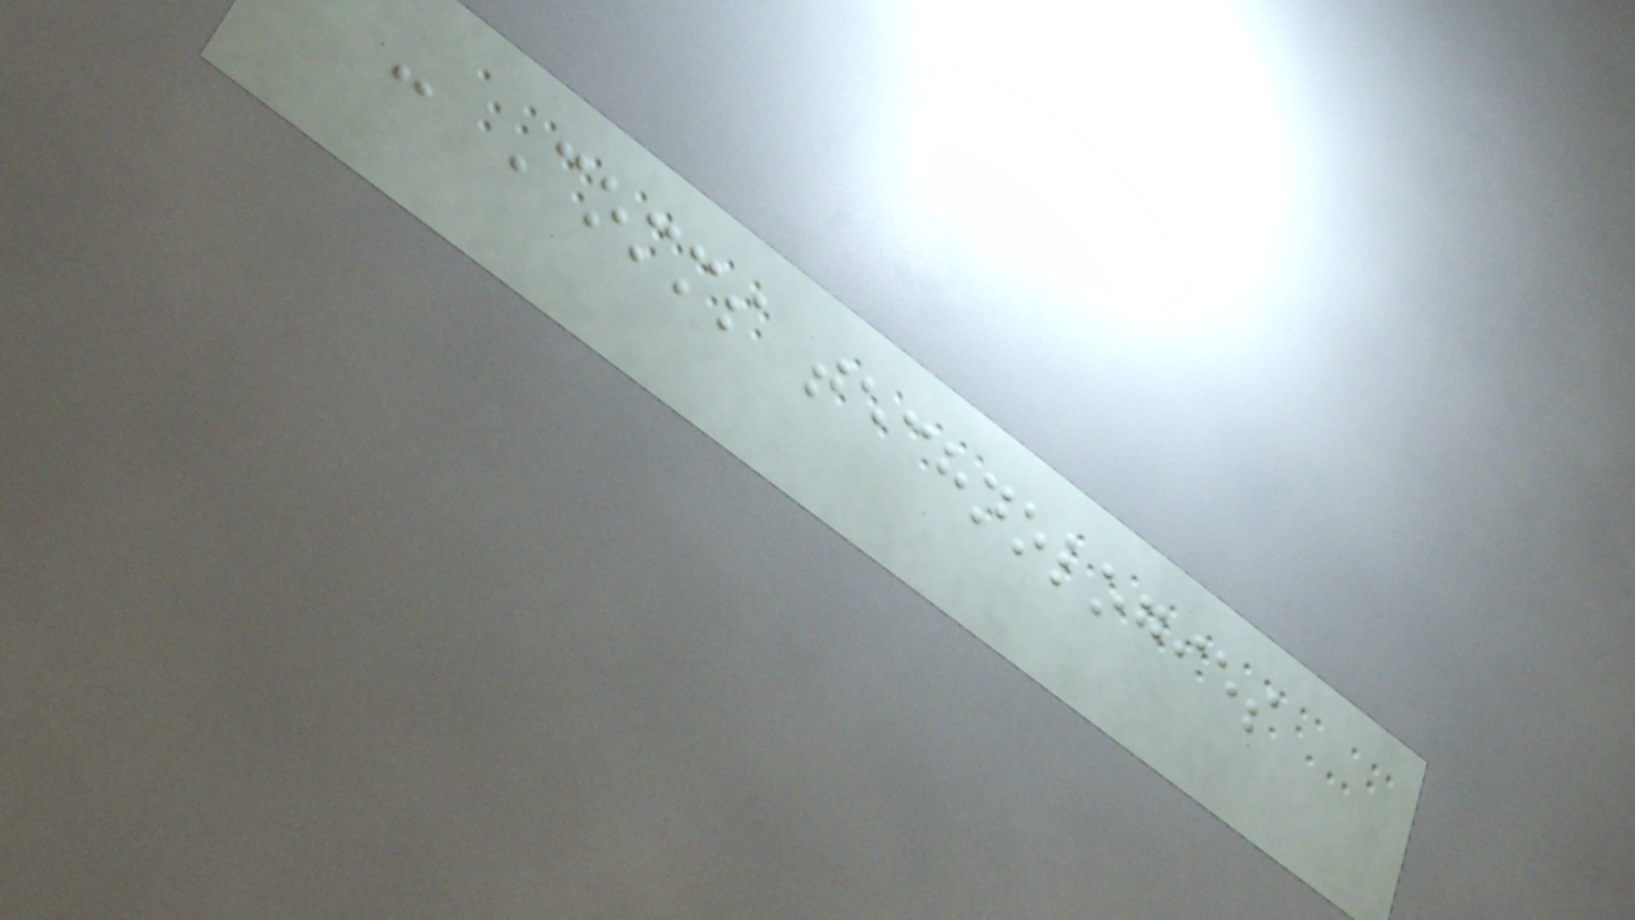- Comms technologies
